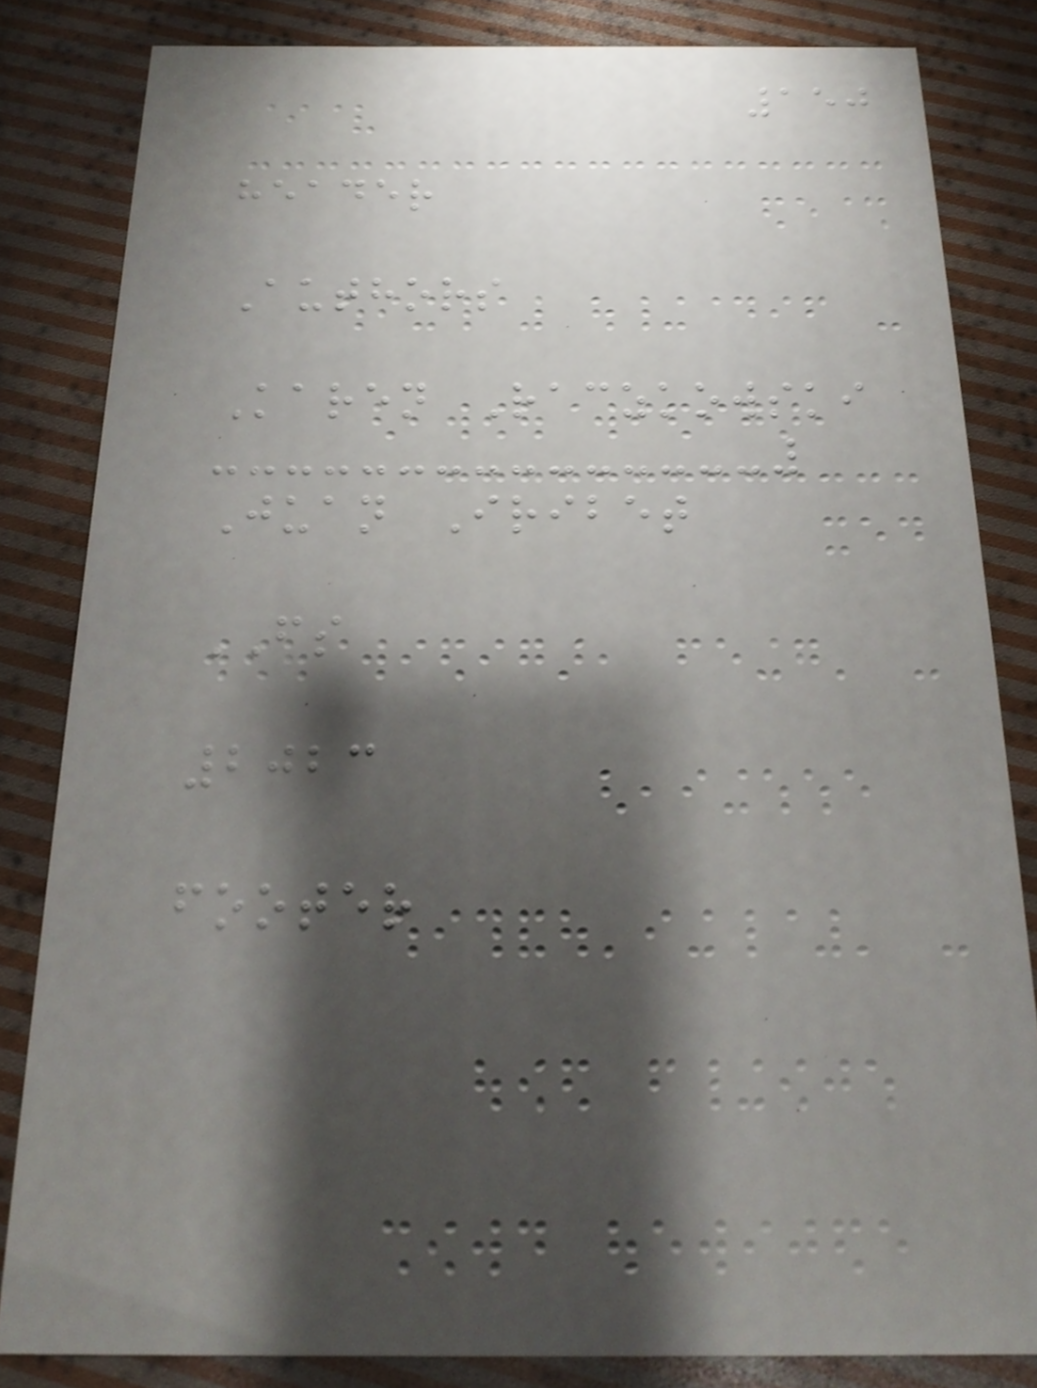150
header
Authors
Karen Raczkowski
Juan Iribet
FS
2023
footer
